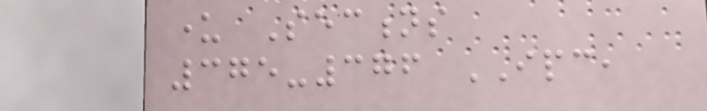under Sections
375-376 IPC,
